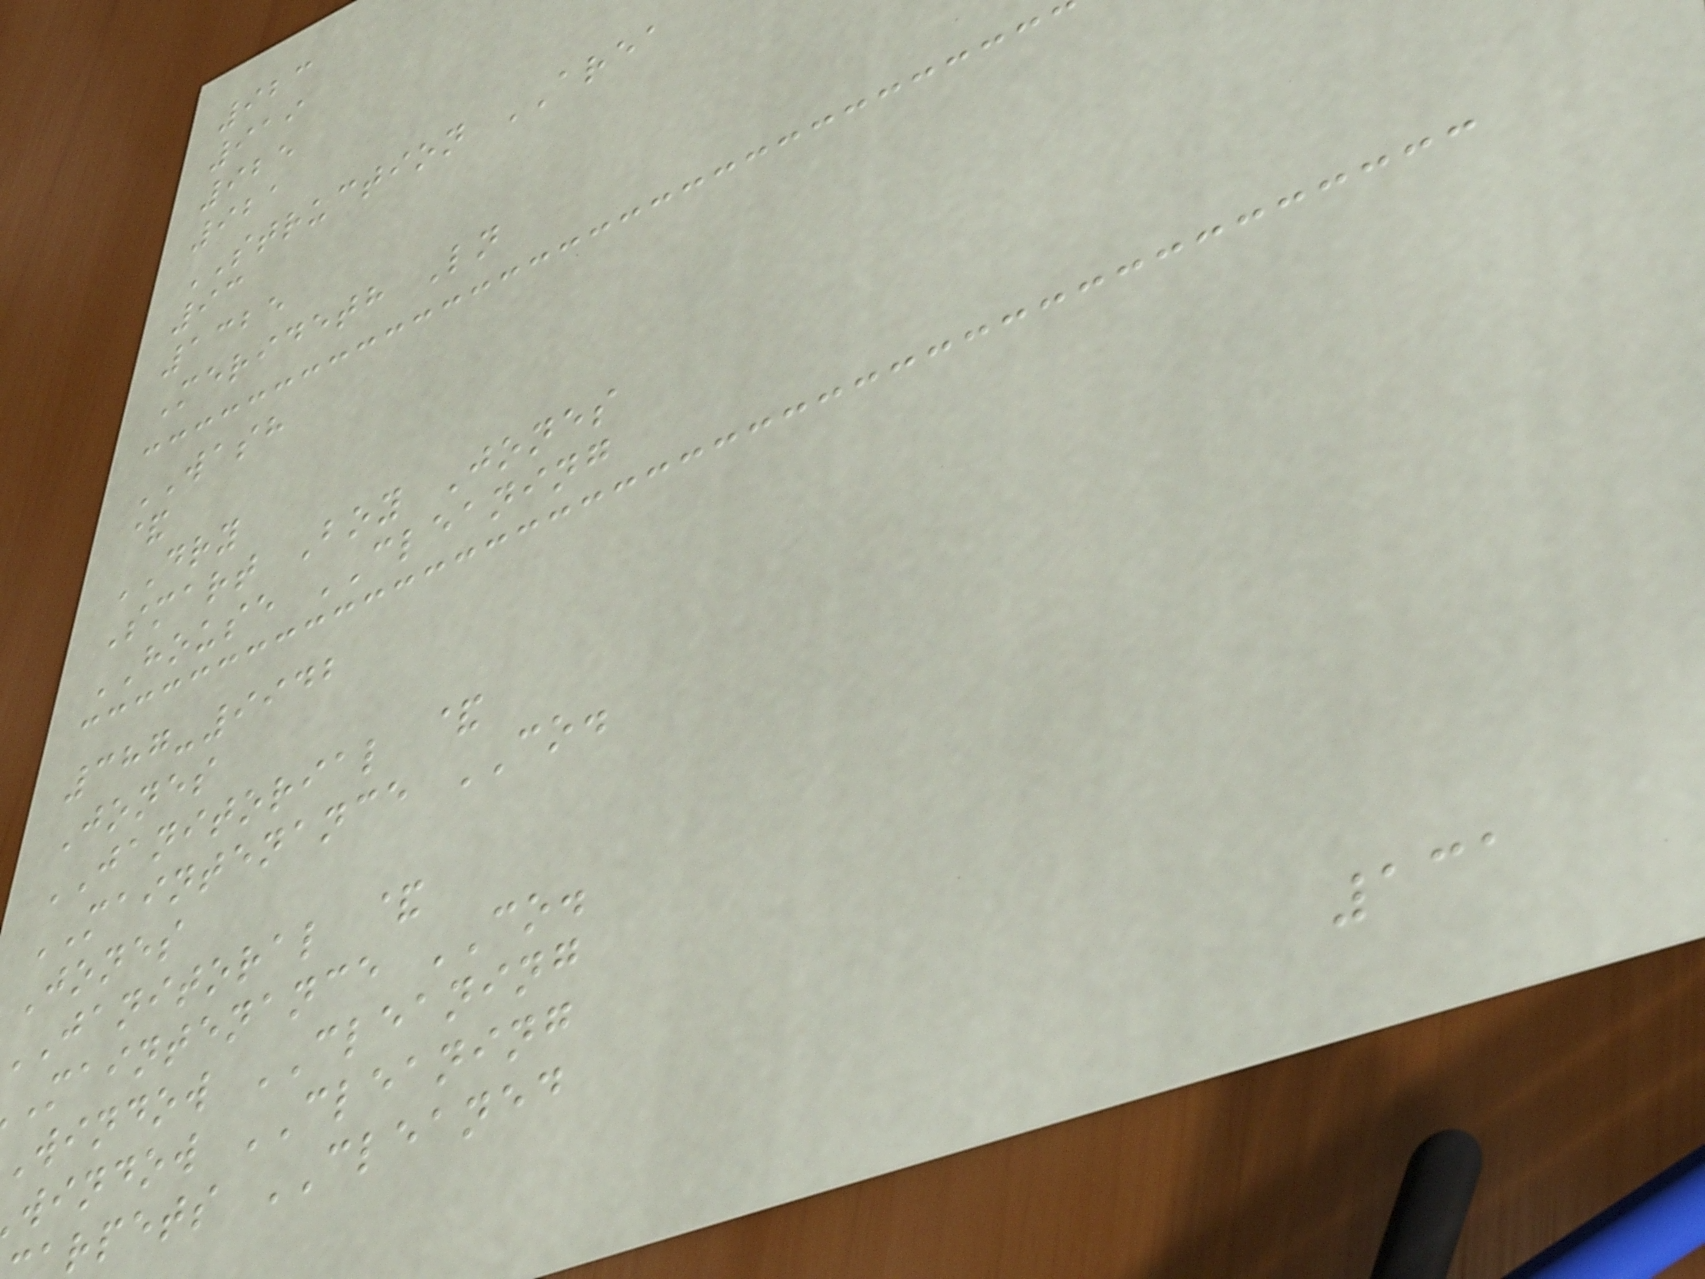923
919
925
921
STRUCTION AREA
93
1325
Merideth Ln
WASH
&
DRY
Smart Boy Jones
HOUSE CLEANING
387-9942
Jones
JANITORIAL &
MAINTENANCE CO.
Jones
JANITORAL &
maintenance CO.
window CLEANING
window CLEANING
rpets CLEANED
131
